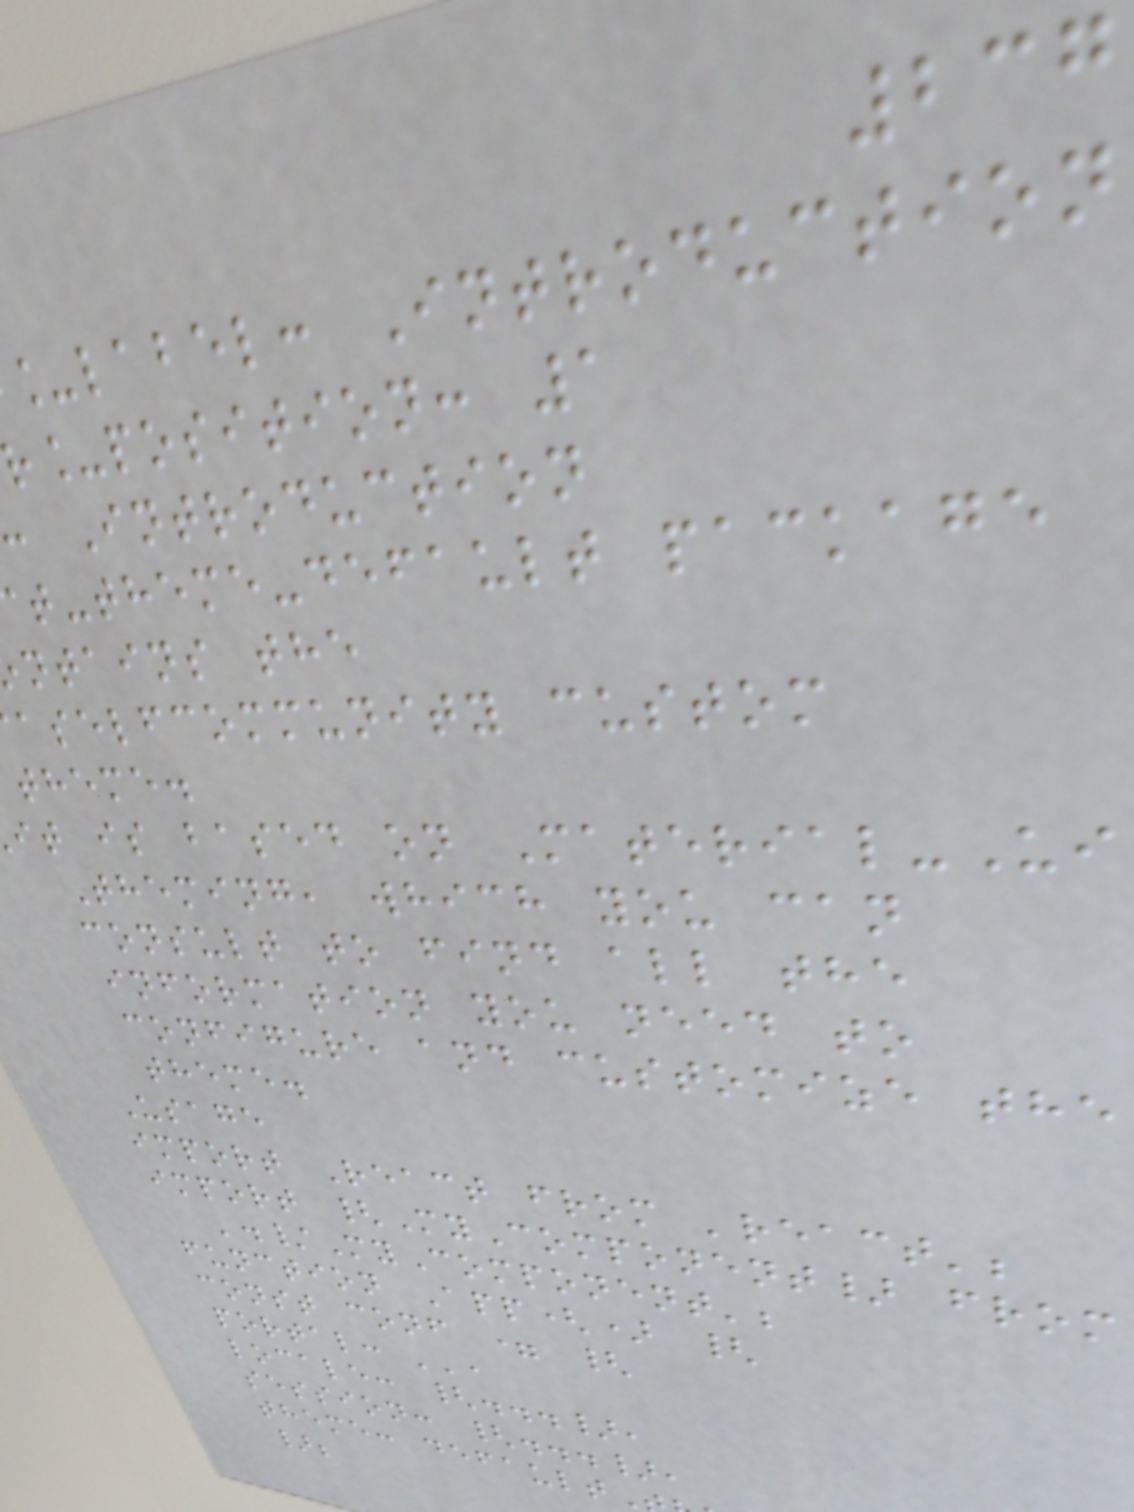237
_label: Introduction
r_position: 1
Introduction
t-theme-default package
ntains the
selfcommunity custom
theme.
it is based on Material-Ui
Theming, which you can
consult to find all the
information you need to
configure and customize the
theme.
Usage
import React from 'react';
import {MyComponent} from
'./MyComponent';
function App() {
const conf = {
portal: '',
locale: {...},
session: {...},
theme: default
};
